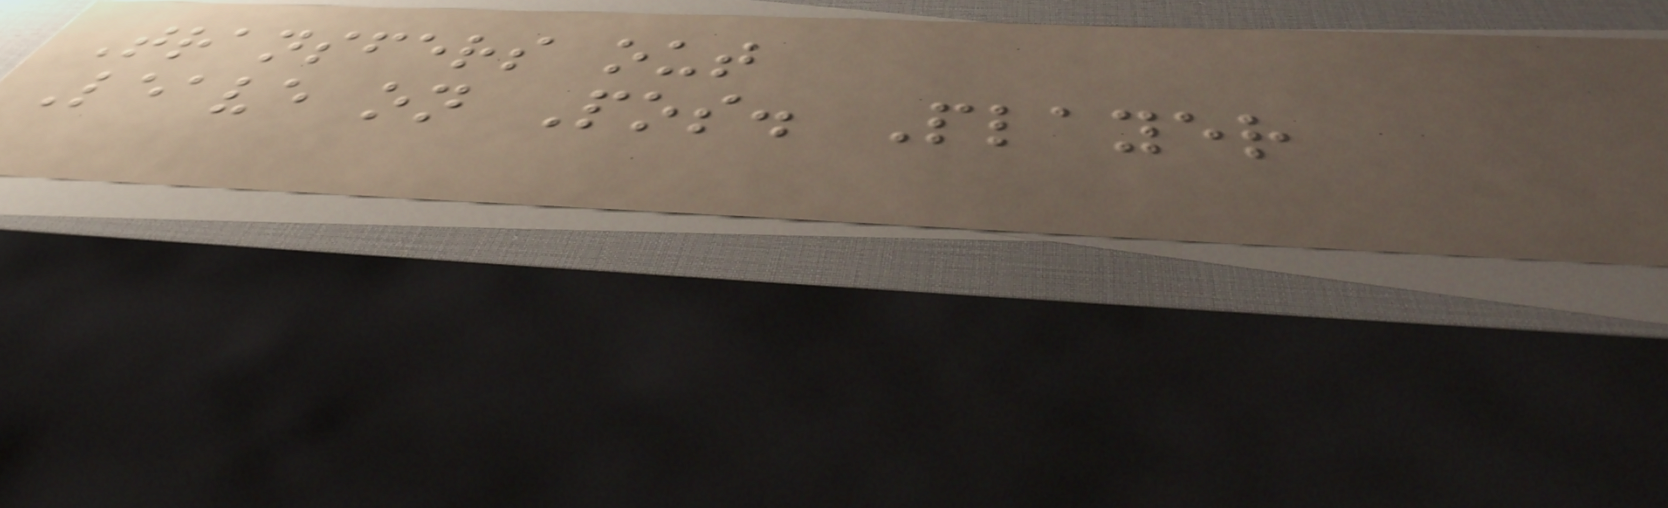Transfers out
Leave on Pos. Player
